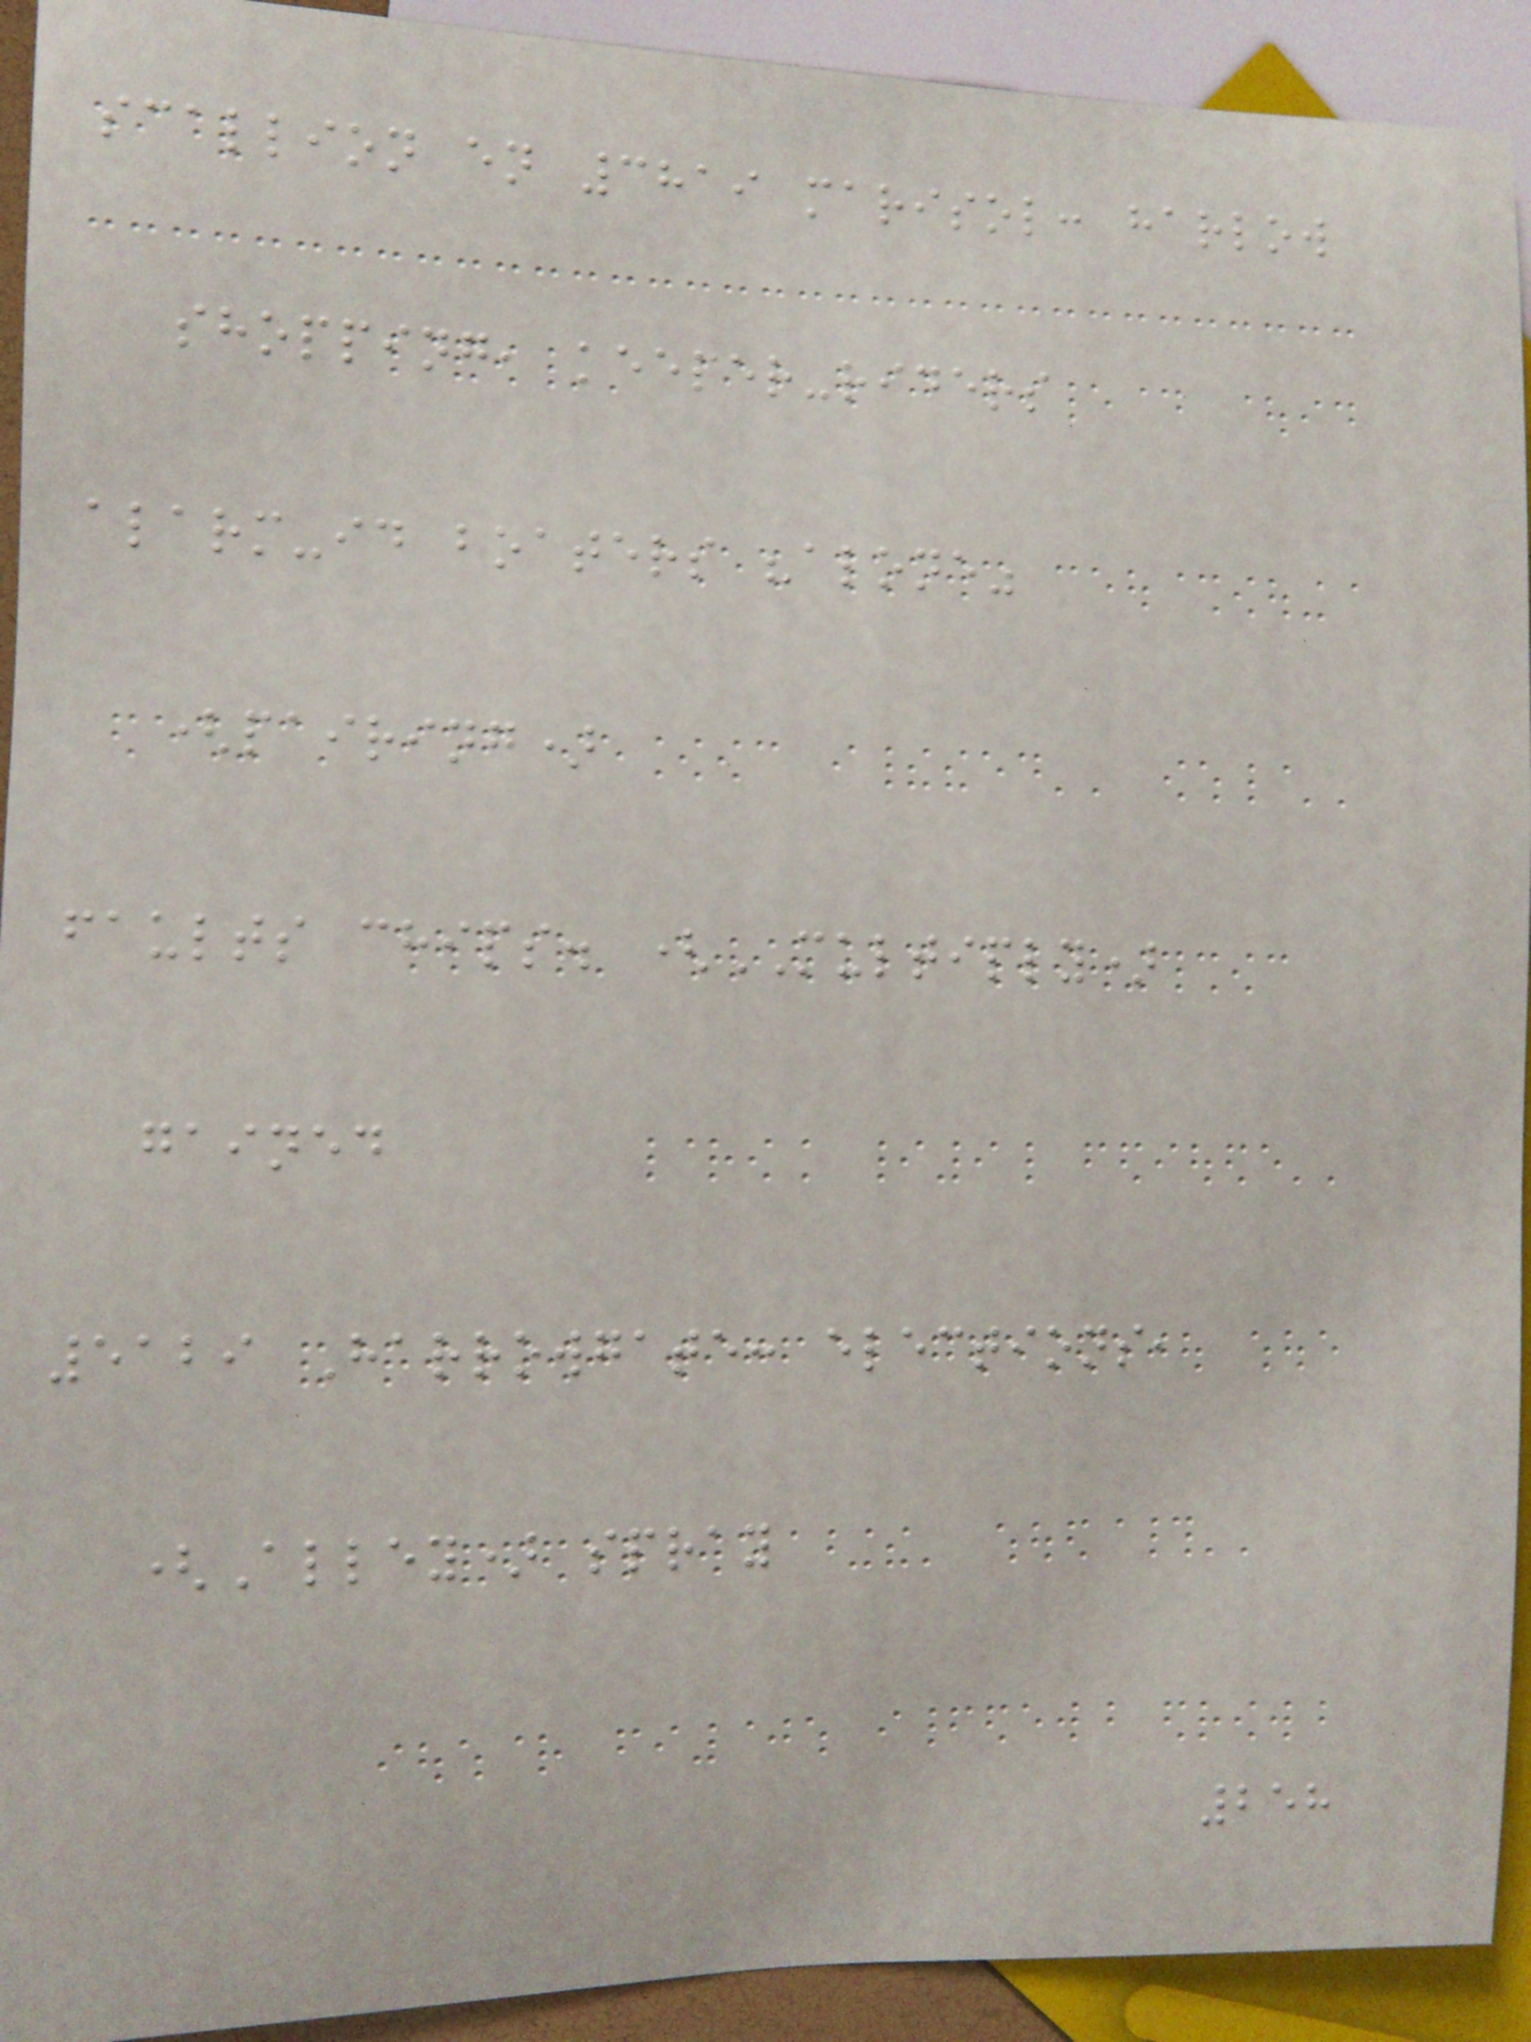scallion en 3819 marisol: harlow
shopping, keeper-riders
alarm-id boaters "alone"
(pairing)
faults chips. (MULTIPLY)
gained
5129 Harrowgate: elections,
(Alley) spray
258
